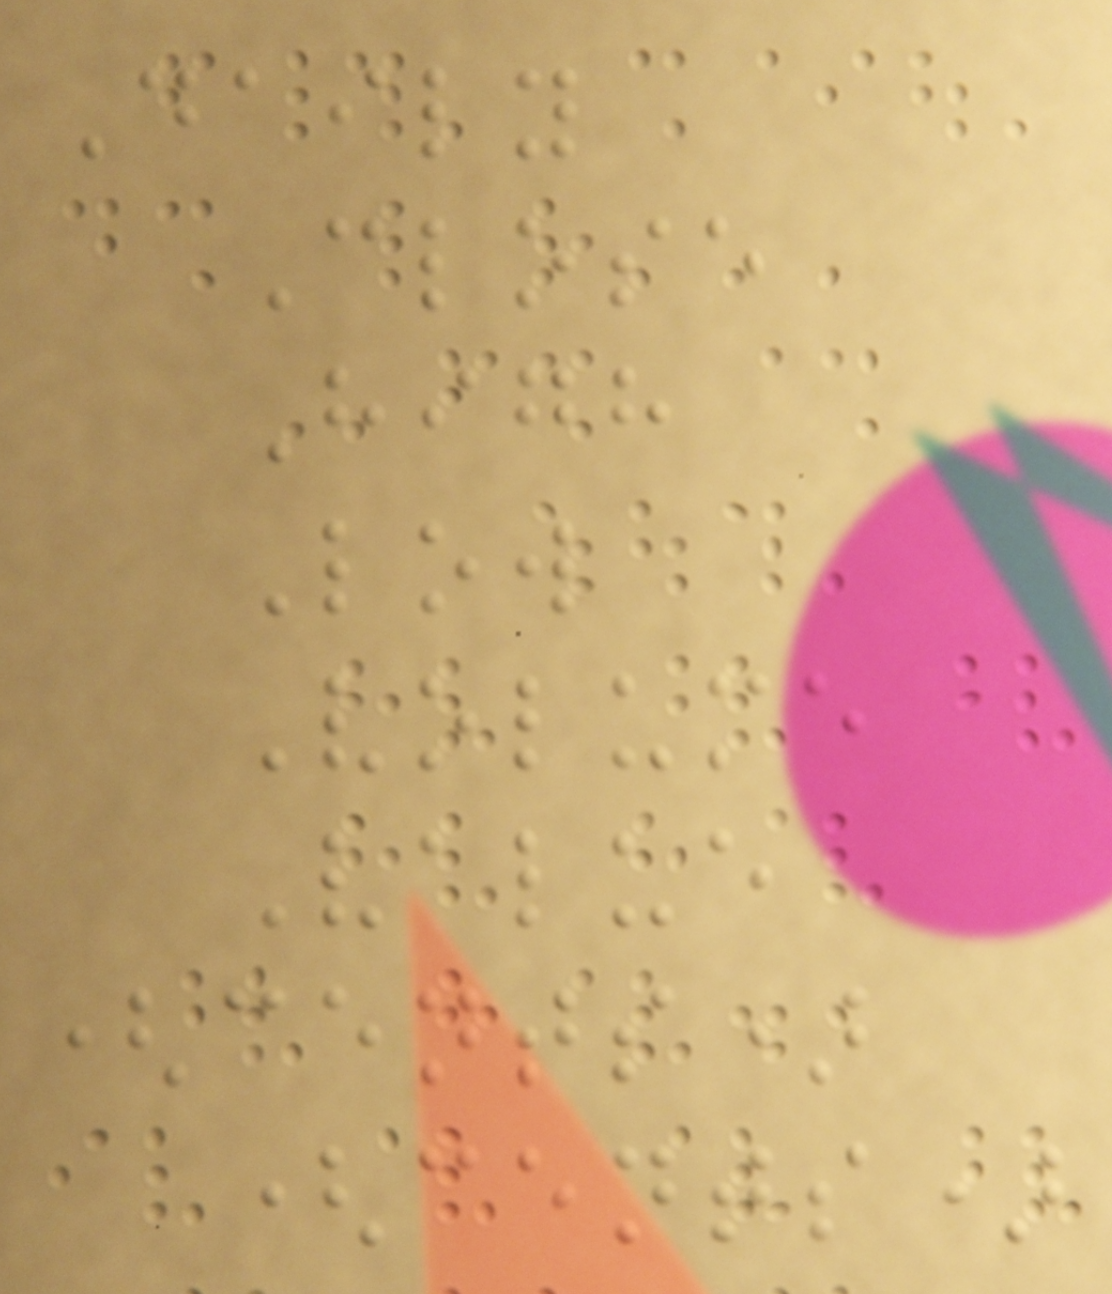Daily
Close
High
Low
Volume
Value
(cents)
(cents)
